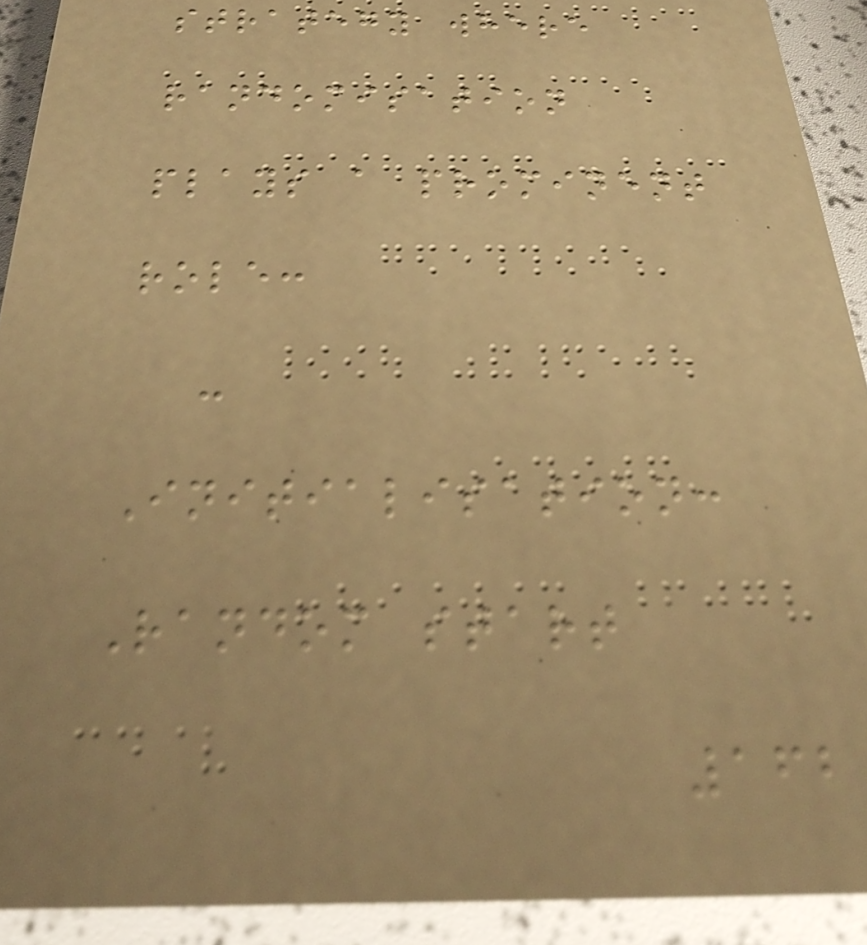strategy where
randomisation
plays a prominent
role:
-
Initialisation:
Random start
162
